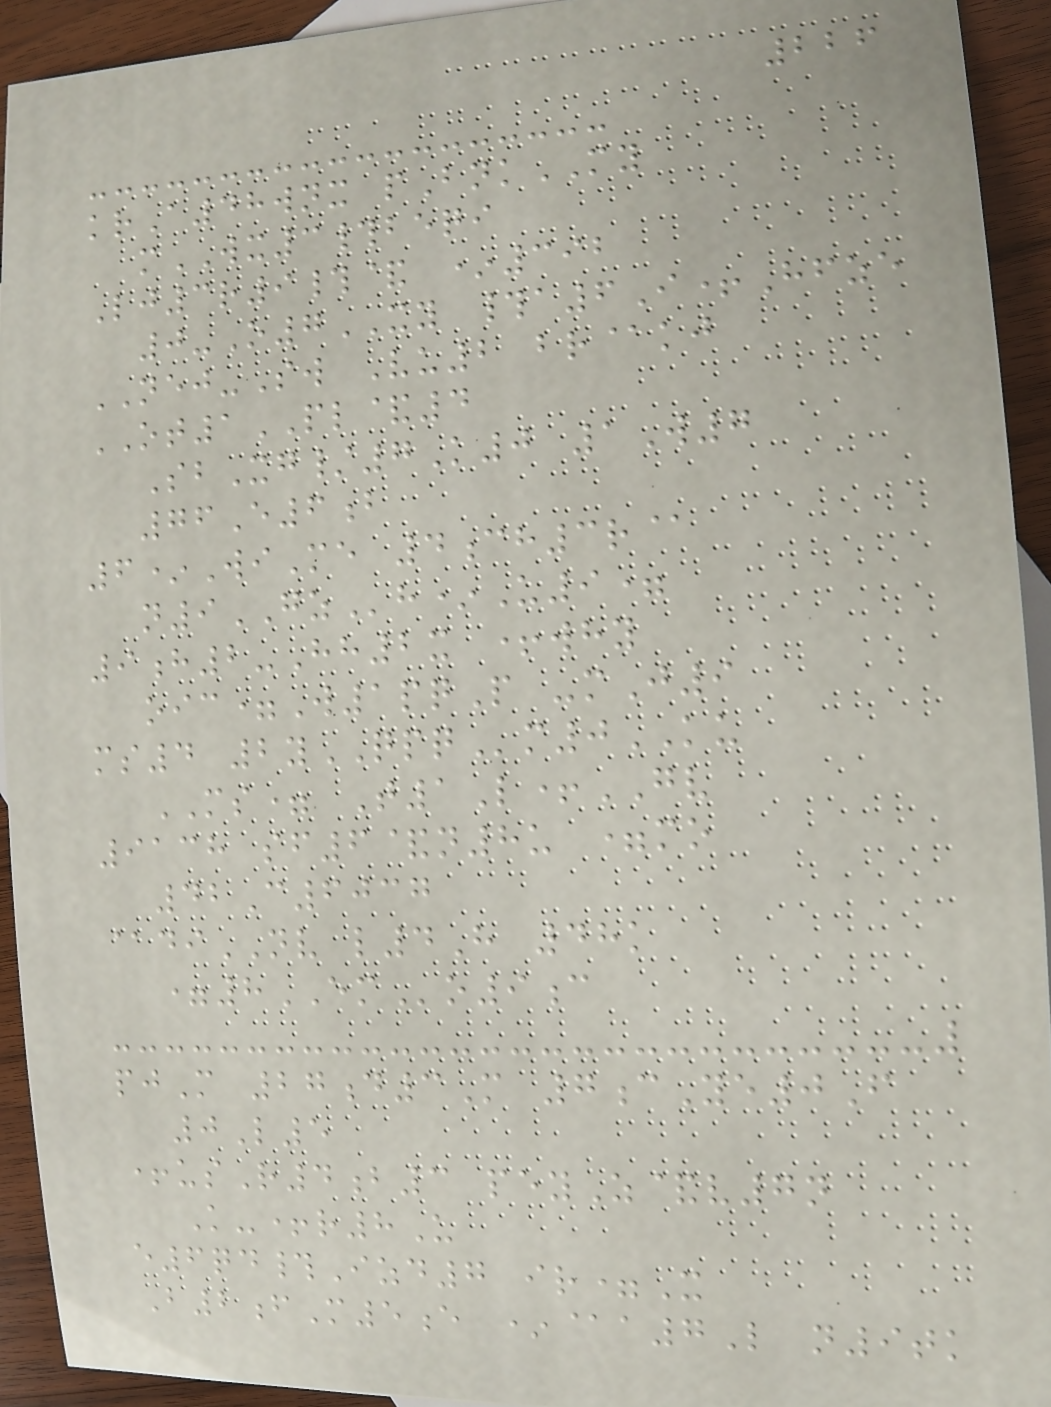226
krA48wnx pBnkMY
mWX3#beqi
Lj3r9#& *392
0-O7XY #a6I+Hfze
NEJ-Sw Vu2 br@kj
OT1PL&4
SbXg/7K0 1W7
76E6b
6*WiMe 4ch3r@
n9GZh*U9=
9h2-Hh2x +why
oic=W1pqP -mJ9
ms4 2yQPQm0KU
MS= T1L+GV
9138 sf6&n8u =mo
42C6037
@diNV l4H 48k
=8EMo9c
pjM 27d3M 7cYe0F
0L5
+usR4b3 peyZ&v7n
K-+r8U
e6qd#Izd7 ir=X
B2fM5e *@a7L n9tk
